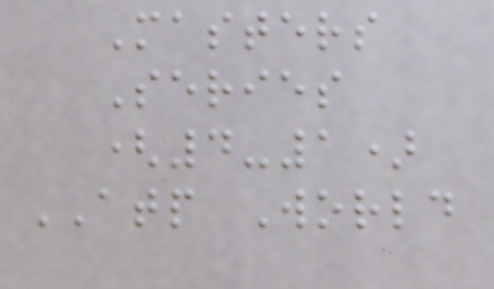Masters
Series
(4-1)
ATP World
